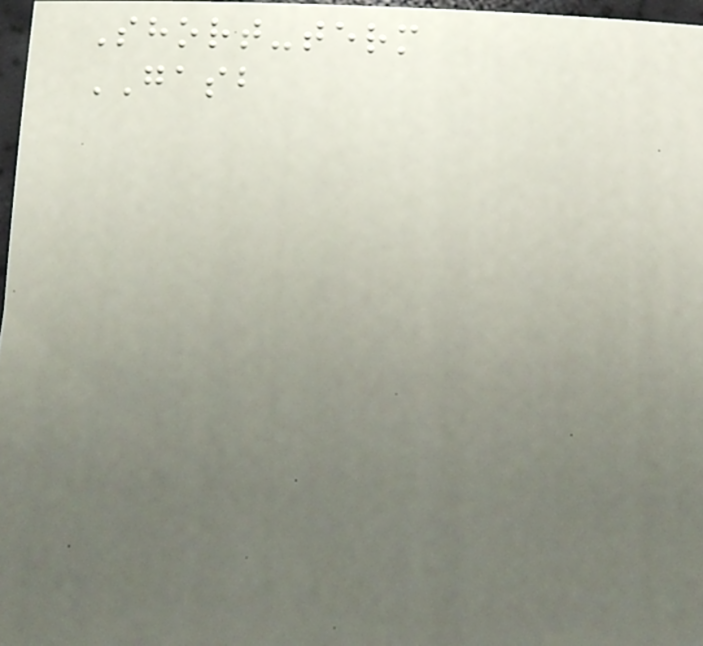Short-term
GASB
